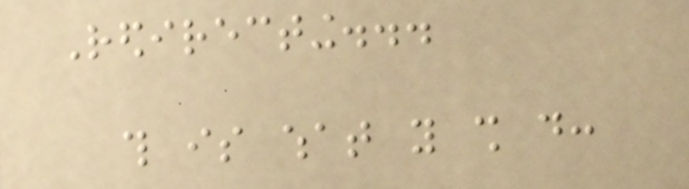Redirecting...
this is what you shall do:
